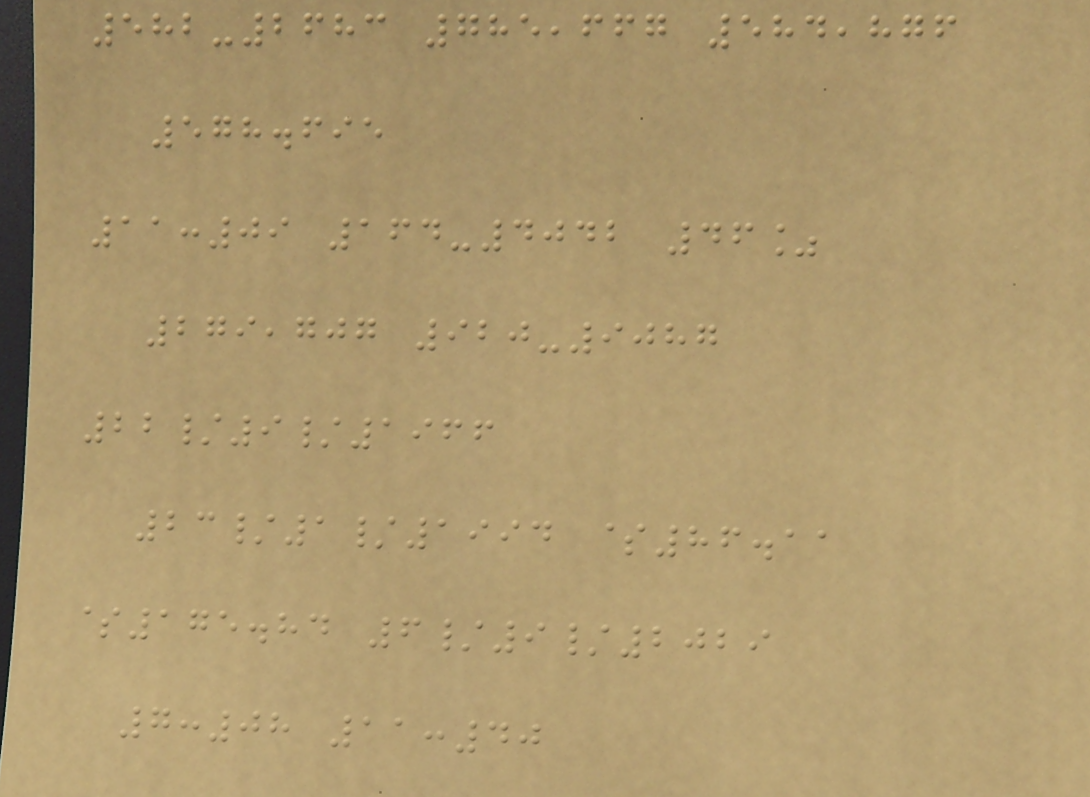582-2683 785,667 584,876
578.695
11:09 164-4042 46%
279,707 920-9087
22/9/1966
23/1/1994 $86.11
$175.84 6/9/2029
7:08 11:40
